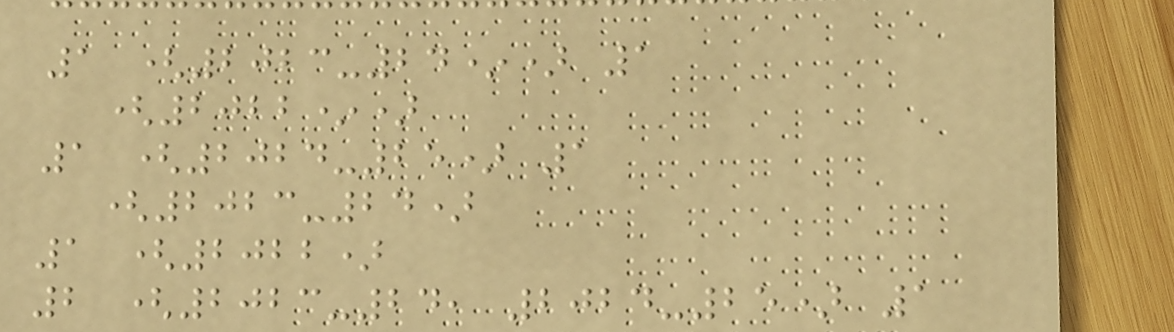1 (2023-24*) 1
(2022*)
1 (2024-25) 1
(2023-24)
1 (2022)
2 (2023-24, 2024-25) 1
